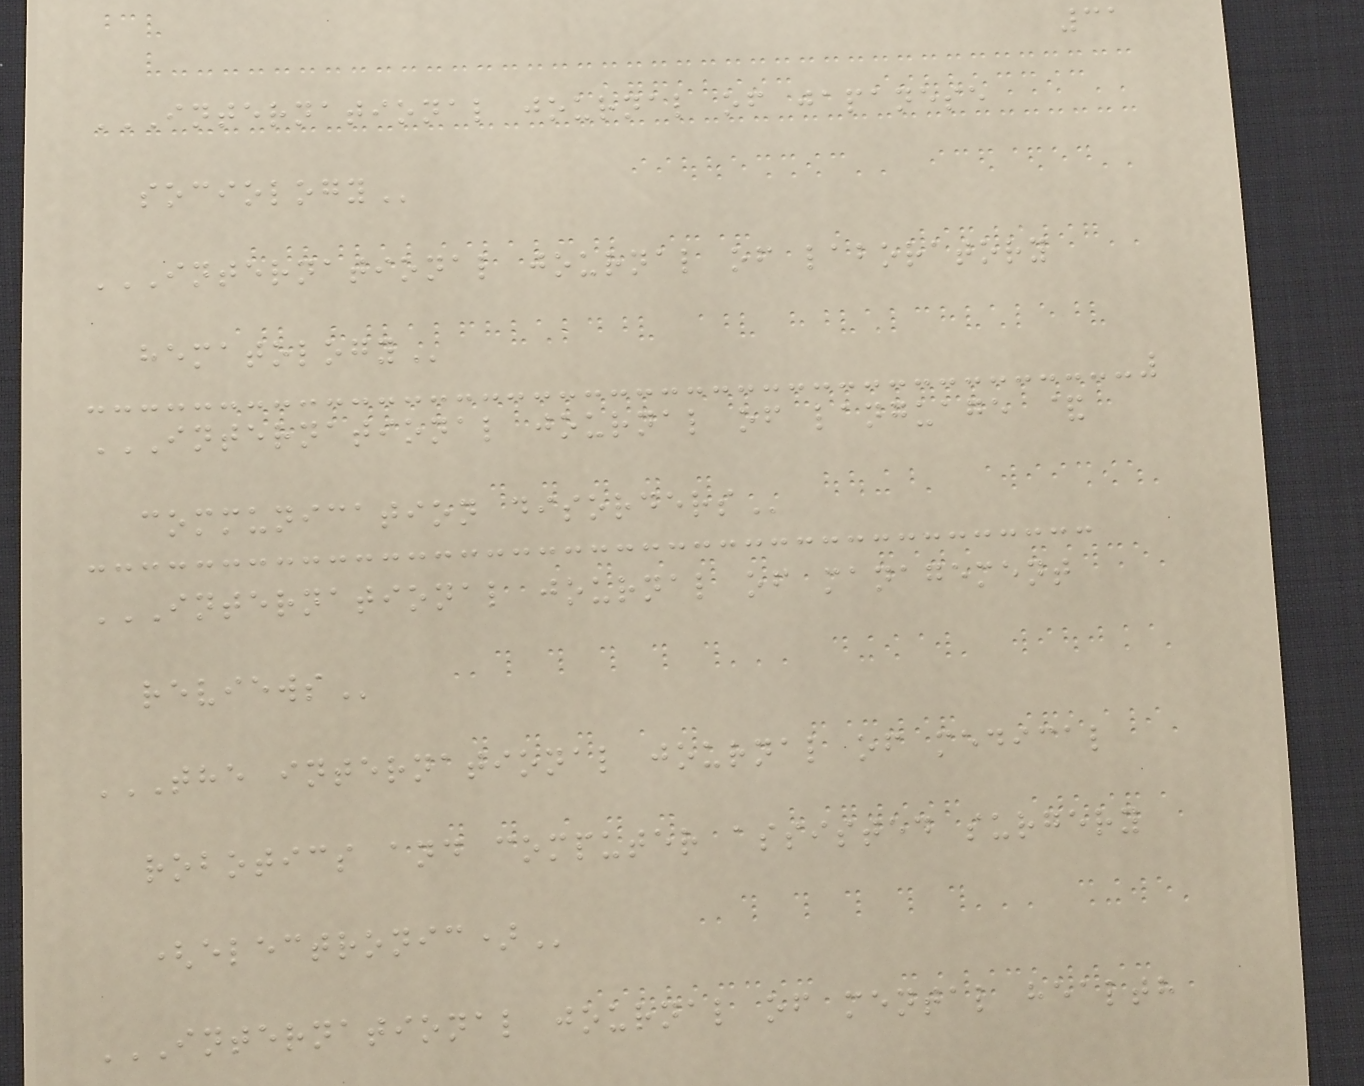31
INTERNATIONAL JOURNAL OF JAPANESE
SOCIOLOGY
INTERNATIONAL JOURNAL OF LABORATORY
HEMATOLOGY
INTERNATIONAL JOURNAL OF LANGUAGE &
COMMUNICATION DISORDERS
INTERNATIONAL JOURNAL OF MANAGEMENT
REVIEWS
THE INTERNATIONAL JOURNAL OF MEDICAL
ROBOTICS AND COMPUTER ASSISTED SURGERY
(ELECTRONIC)
INTERNATIONAL JOURNAL OF MENTAL HEALTH
